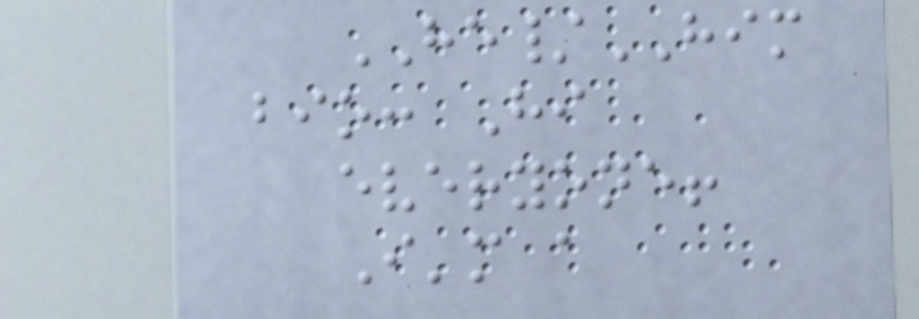HE/HIM
bio: Hi
everyone!
I'm a
